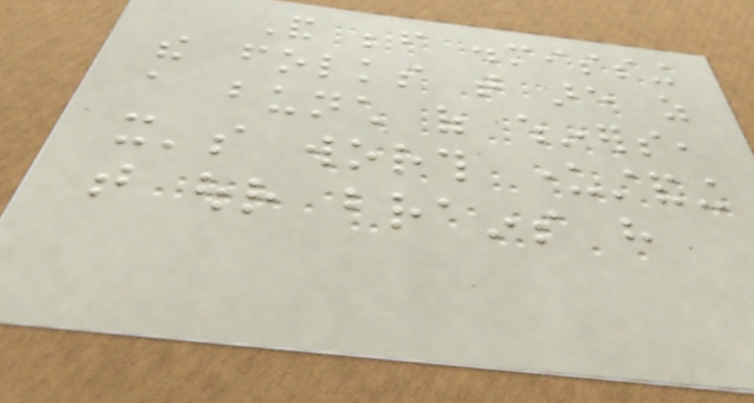And before dismissing
the folks that are as
a bunch of whiners,
it's worth understanding
that our brains have
